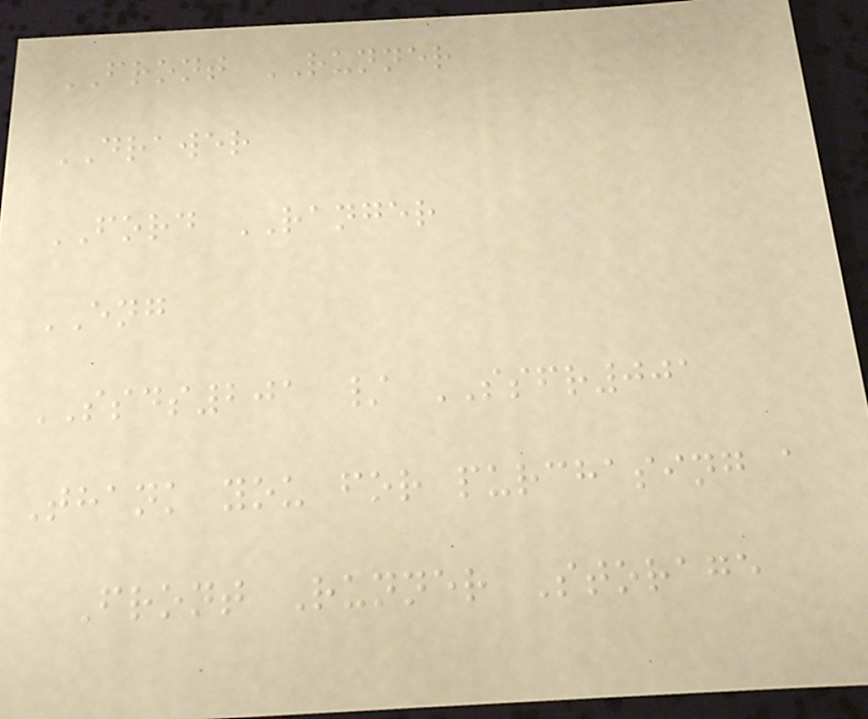FRONT RUNNER
DRAWER
FORD RANGER
ENG
SSDS201 / SSFR001
Thank you for purchasing a
Front Runner Storage
